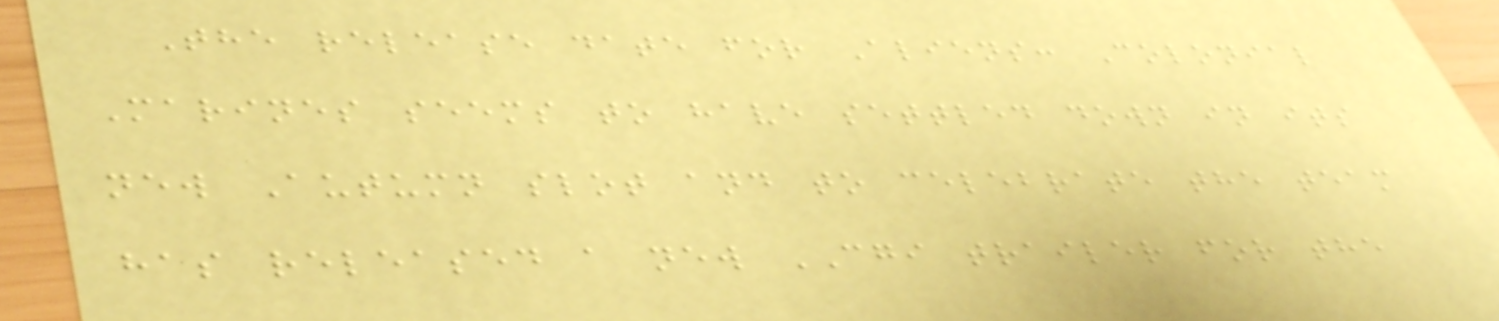The release date for Aliens: Colonial
Marines seems to have settled down in its
new Autumn slot and to celebrate the team
has released a new CGI trailer for the
